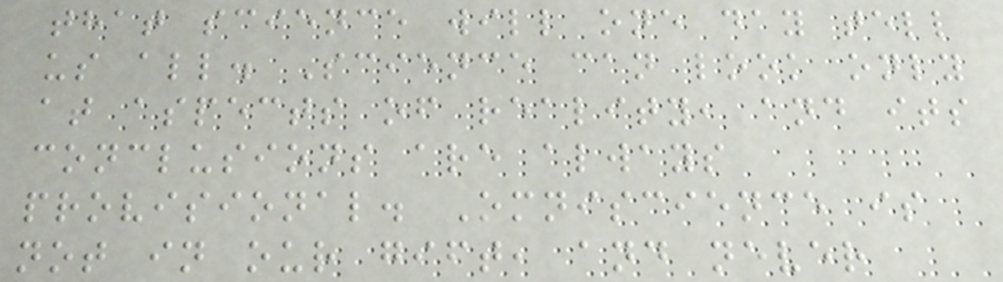that science will one day tell
us all. Science can look only
at aspects of reality, and its
conclusions are always
provisional. Omniscience is
not in our gift, and never
